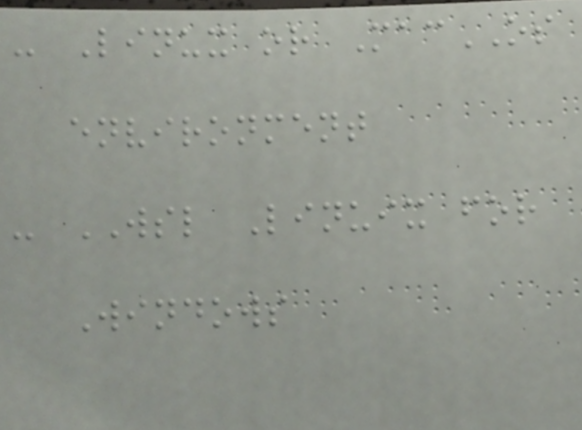- Linux or MacOS
environment
- WSL Linuix for
Windows
